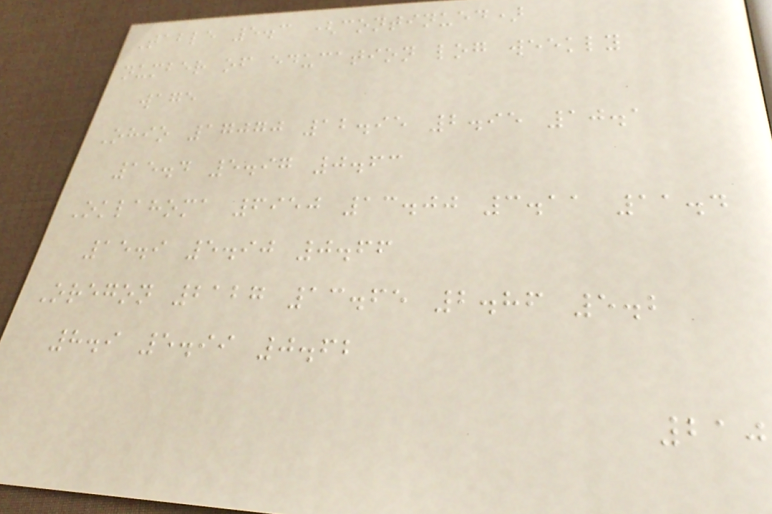Table 5.3 (continued)
number of education log weekly
wage
Ohio 17070 12.95 2.95 10.1
15.4 5.97 0.63
Oklahoma 6950 13.00 3.11 11.4
15.9 5.90 0.66
Oregon 2127 13.65 2.86 5.2
8.9 5.99 0.62
210
